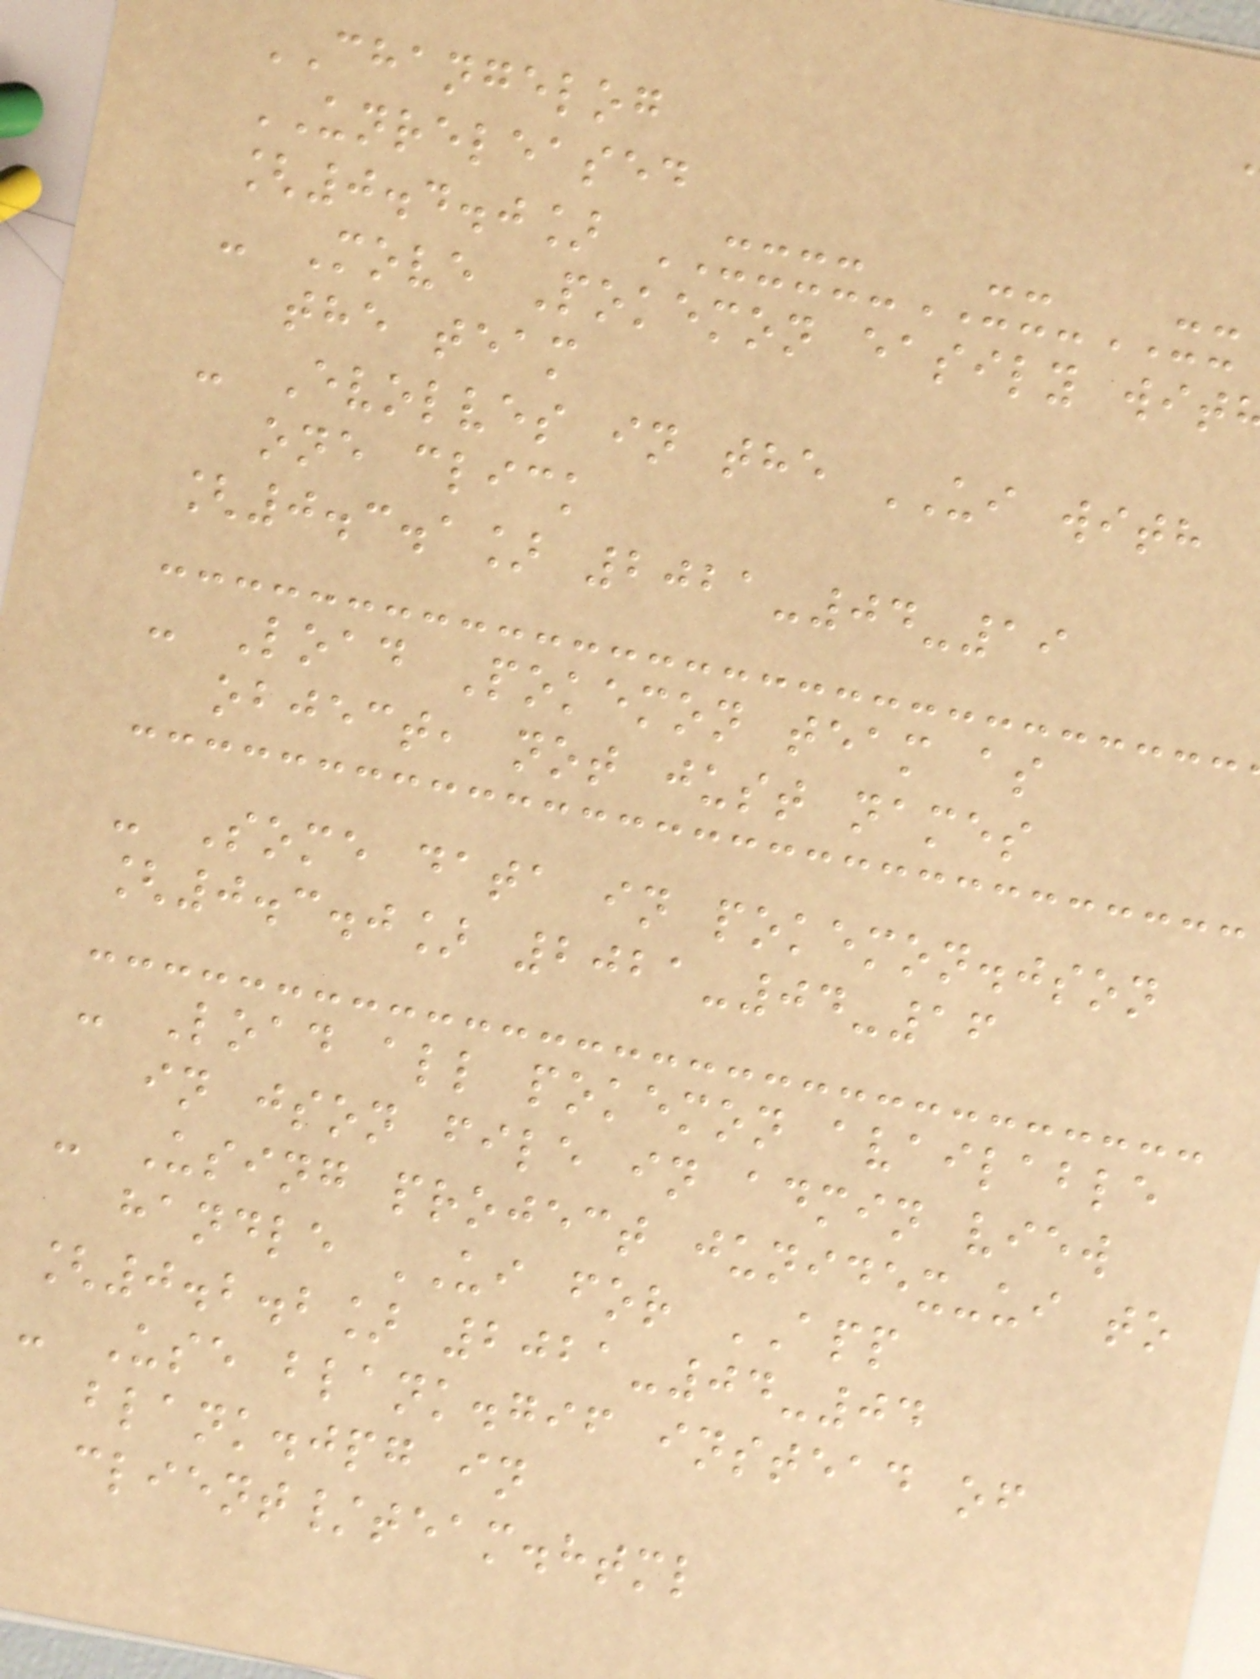CHANGELOG
UNRELEASED
[0.4.0] XXXX-XX-XX
- Move Pokemon easily wit
the team
- Evolves in the UI with
one click
[0.3.1] 2021-04-19
- Load Pokemon team as
object, not just names
- Some data in pokemon.json
[0.3.0] 2021-04-16
- Load all pokemon available
in json file in admin view
- Using project junidex-ui to
handle UI for APP
[0.2.2] 2021-04-04
- Use blank.gif instead of
blank.jpg in
client/team.html
